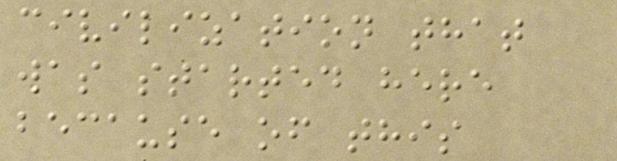civilization that
was started here
because of this
